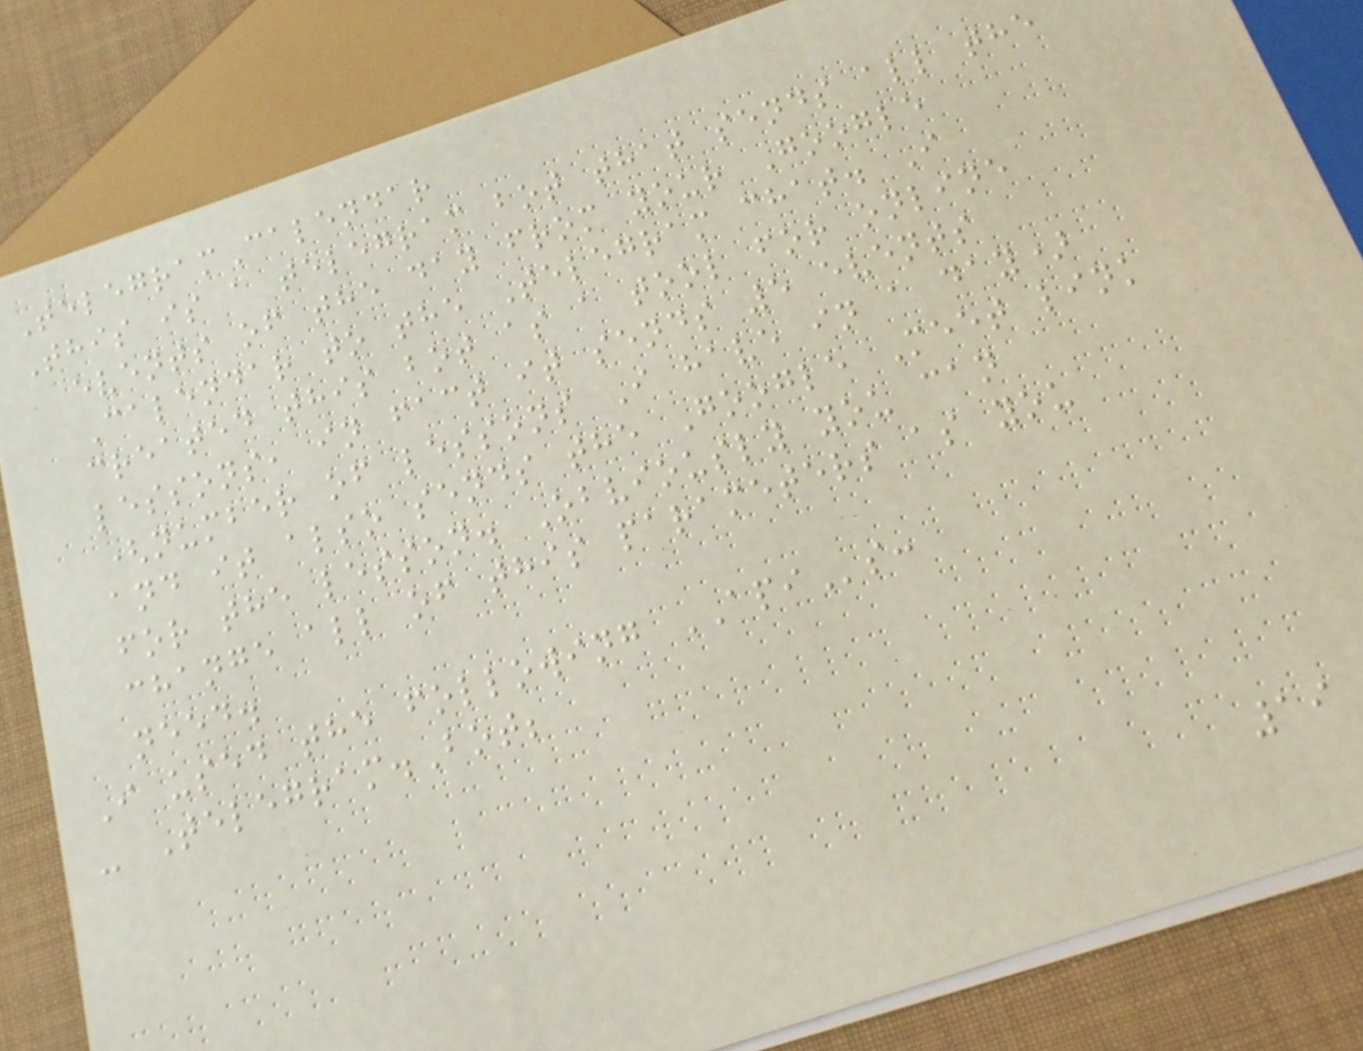TelegramCalendar
This is a telegram bot that sends all the
events of the day from your Google
Calendar to the Telegram chat. I
created this bot as a tool for online
lessons, in fact it sends 5 events
(number of lessons I have in a day)
and it also sends the Google Meet link
for the lesson. Obviously you can
change all of this parameters as you
need.
I used the following APIs:
- Telegram.Bot;
19
